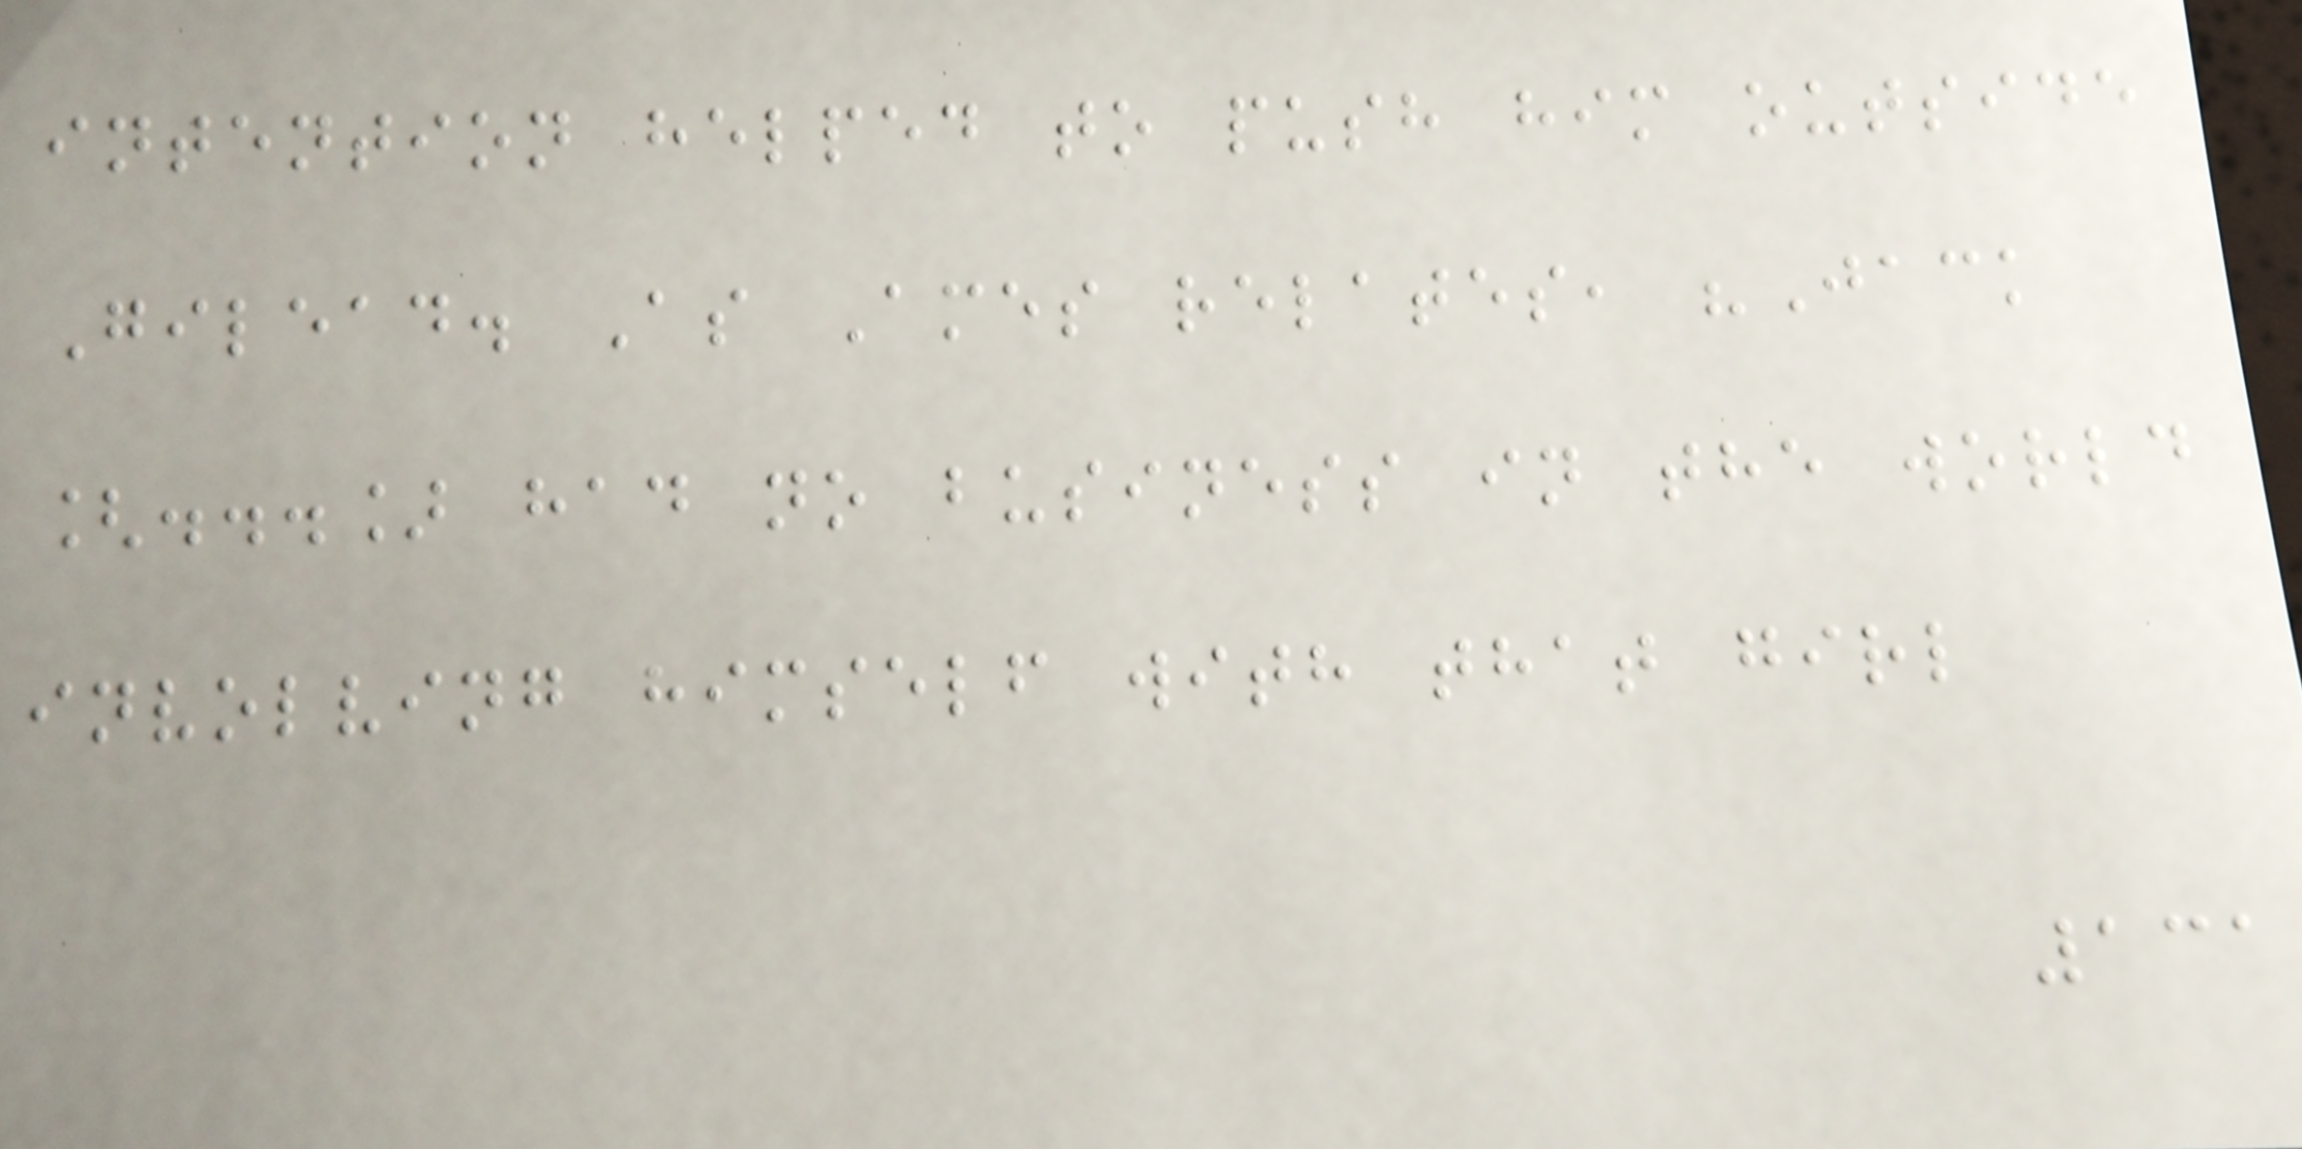intention helped to push him outside
Gilead. As Ames relates, "Jack
[...] had no business in the world
involving himself with that girl
131
